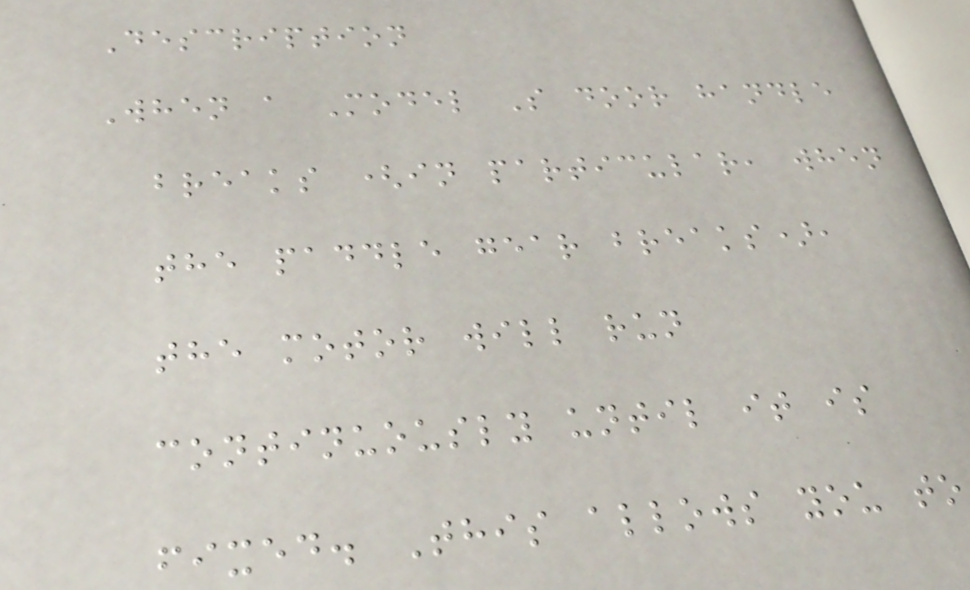Description
When a Model S door handle
breaks (in particular, when
the paddle gear breaks),
the motor will run
continuously until it is
fixed. This allows you to
